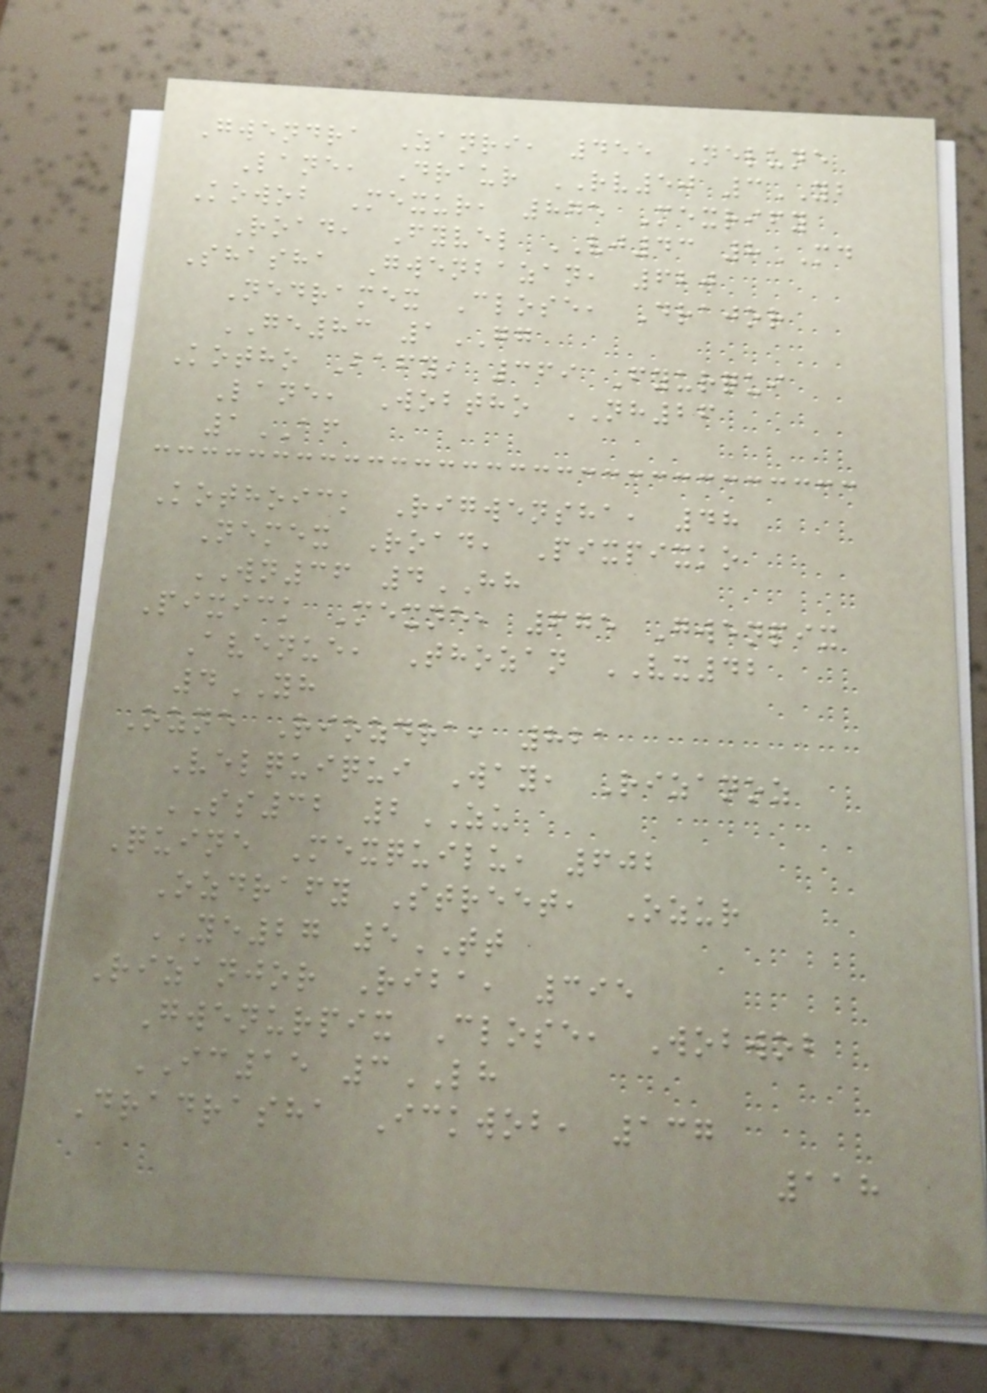Gwendra Zanri, 455 Nelune
Lane, Draur RV50 3YB
Kowob Mexur, 875 Mexrify
Road, Fyvel VJ43 8MD
Shasha Gwenbazan, 620
Nedramex Close, Drajor
GE83 1GG
Kotho Bafy, 369 Fyurqui
Lane, Wobtho NH26
1AF
Kothoick Rigwensha, 48
Nemex Road, Pixpixko
WN36 4HH
Pixick Mexne, 675 Gwenpix
Avenue, Thozan VX42
4YH
Ozne Riozdra, 821
Velquiqui Way, Rizanoz
SS32 2ZU
Quine Mexquilu, 602
Ozdrafy Street, Ozur
YE27 5TT
Rizanjor Riba, 395
Gwenurpix Close, Wobwob
IC15 3LH
Dradrasha Ickwob, 137
118
